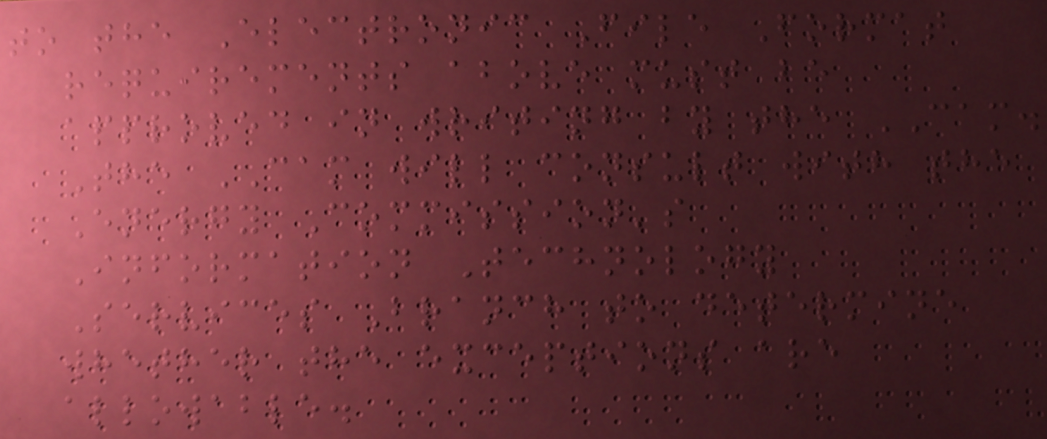to the Electronic File Format
requirements above must be
approved in writing by the CAM.
The CAM will consult with the
Energy Commission's
Information Technology
Services Branch to determine
whether the exceptions are
allowable.
